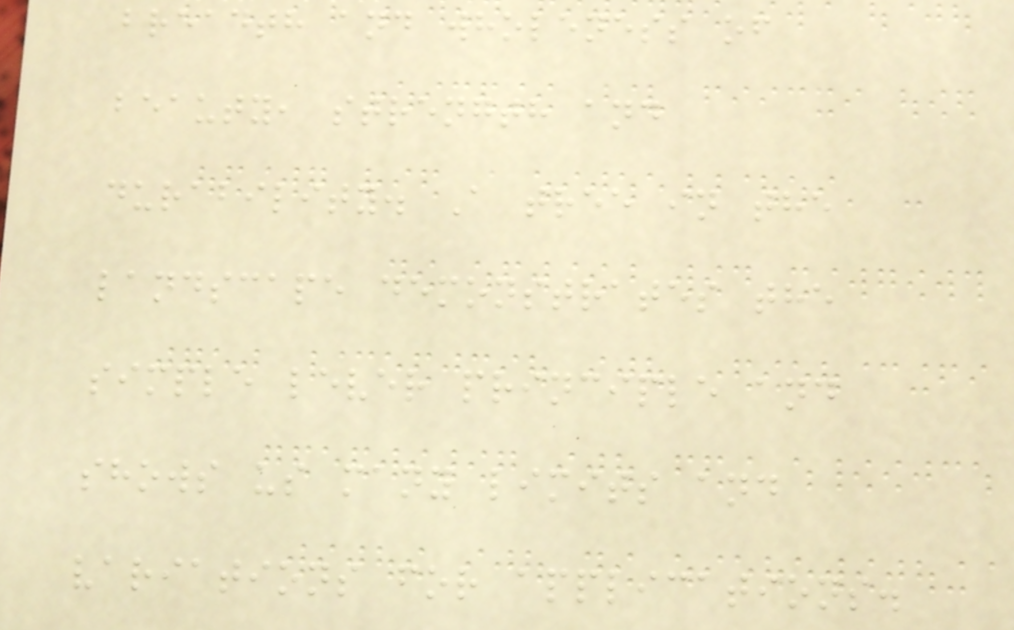breadth and wholeness of
beauty, strength and
durability. A tree in the
landscape demonstrates the
simple lever principle and
shows us many limits and
variations for applications.
